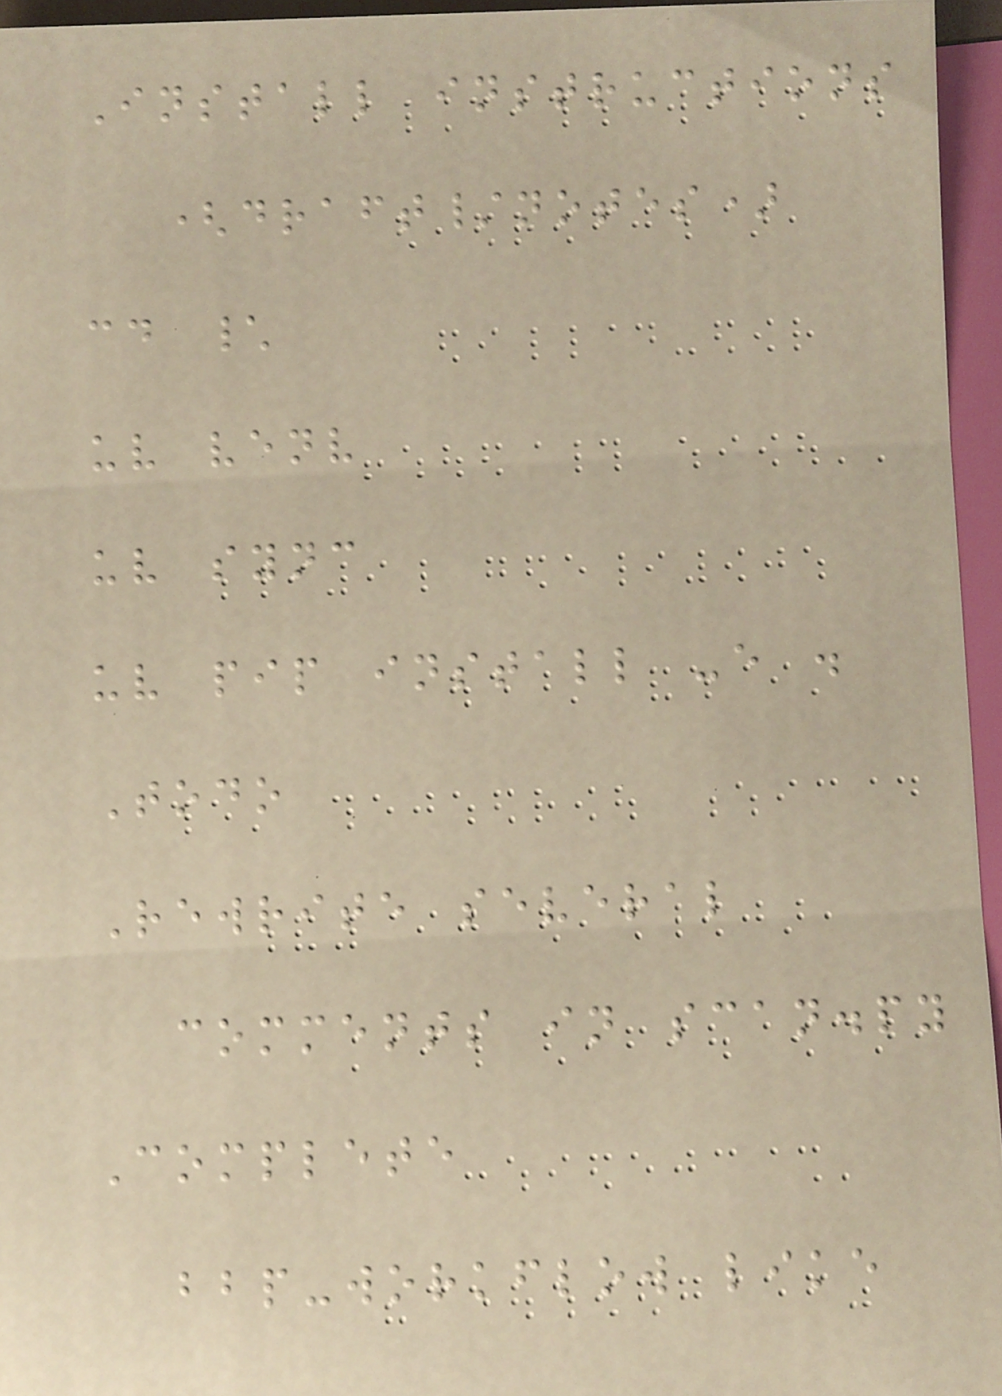Install instructions
(draft/notes)
cd \
uv venv
uv sync
uv pip install -e .
Todo
Rewrite several
comments in scan.py
Complete
bbp-workflow like
